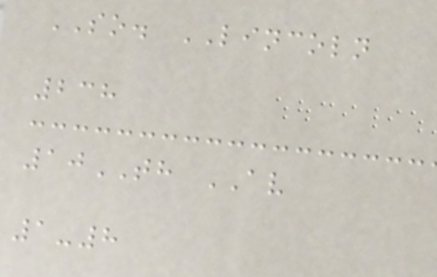SO. LINCOLN
238
10TH AV
1-8
